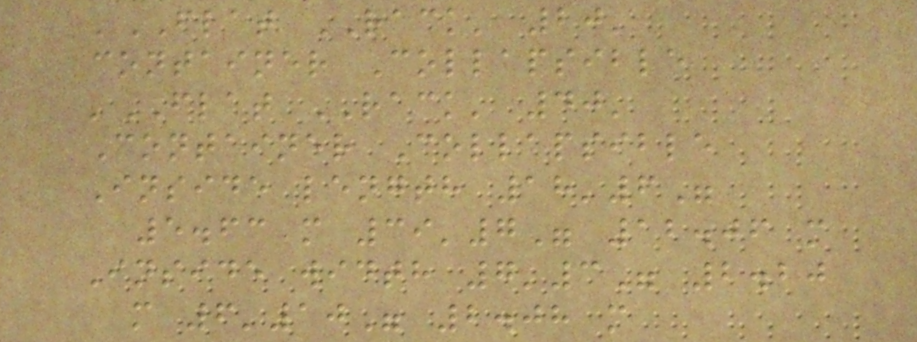'FLAT RACK' 20'
container Collapsible
'FLAT RACK' 40'
Container Collapsible
Inside length 18'6"
5.63 m 39'7" 12.06 m
Inside width 7'3" 2.20
m 6'10" 2.08 m
